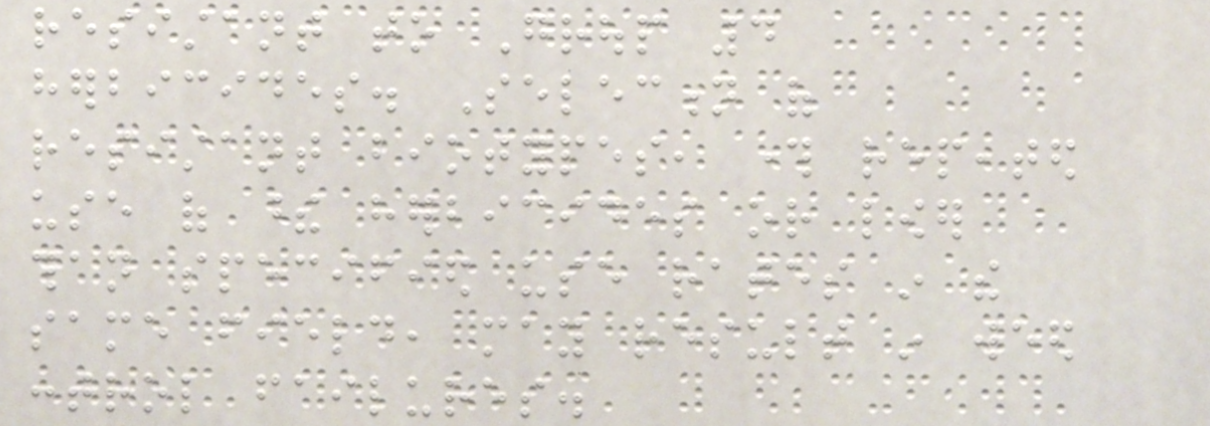resistant to Group 4
herbicides. Selection of
resistant biotypes, through repeated
use of these herbicides or lower
than specified use rates in the
same field, may result in weed
control failures.
